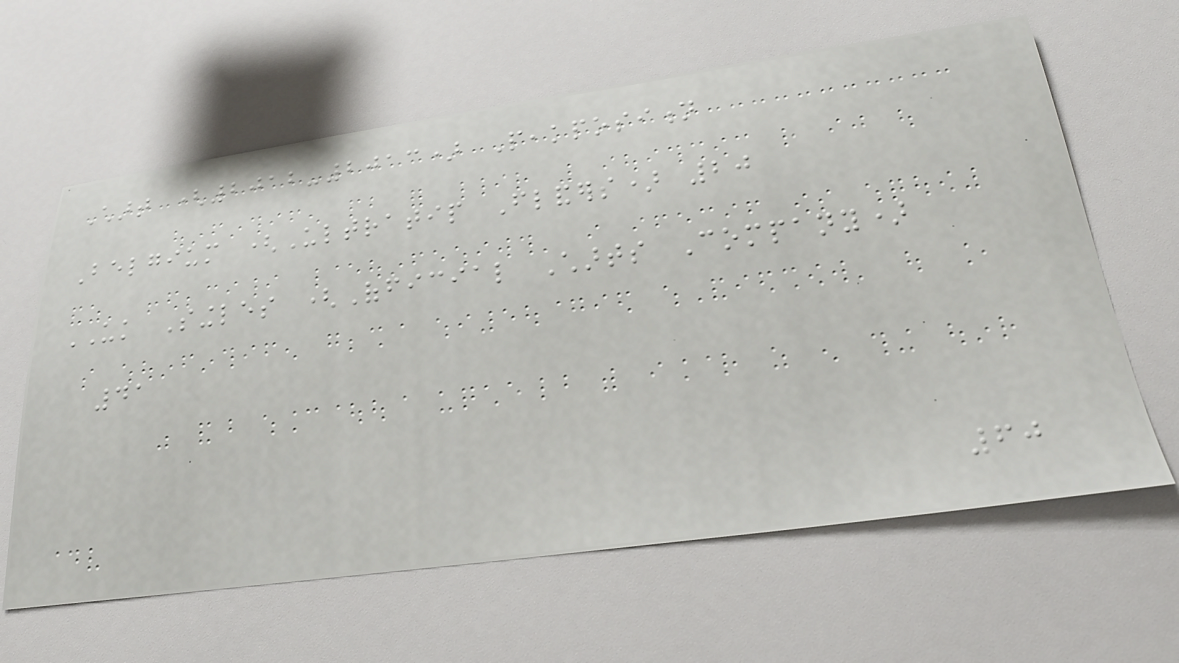Chart (2012-2013) Peakposition
Belgium (Ultratip Flanders) 20
UK Singles (Official Charts Company)
41
60
